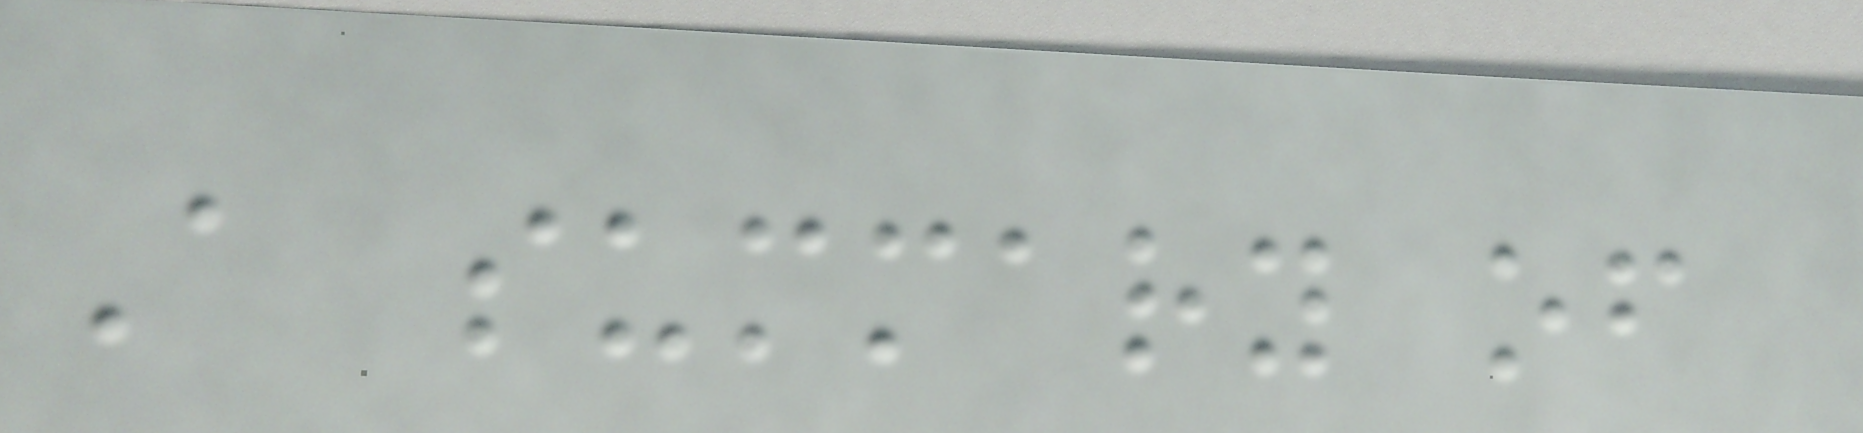A summary of
